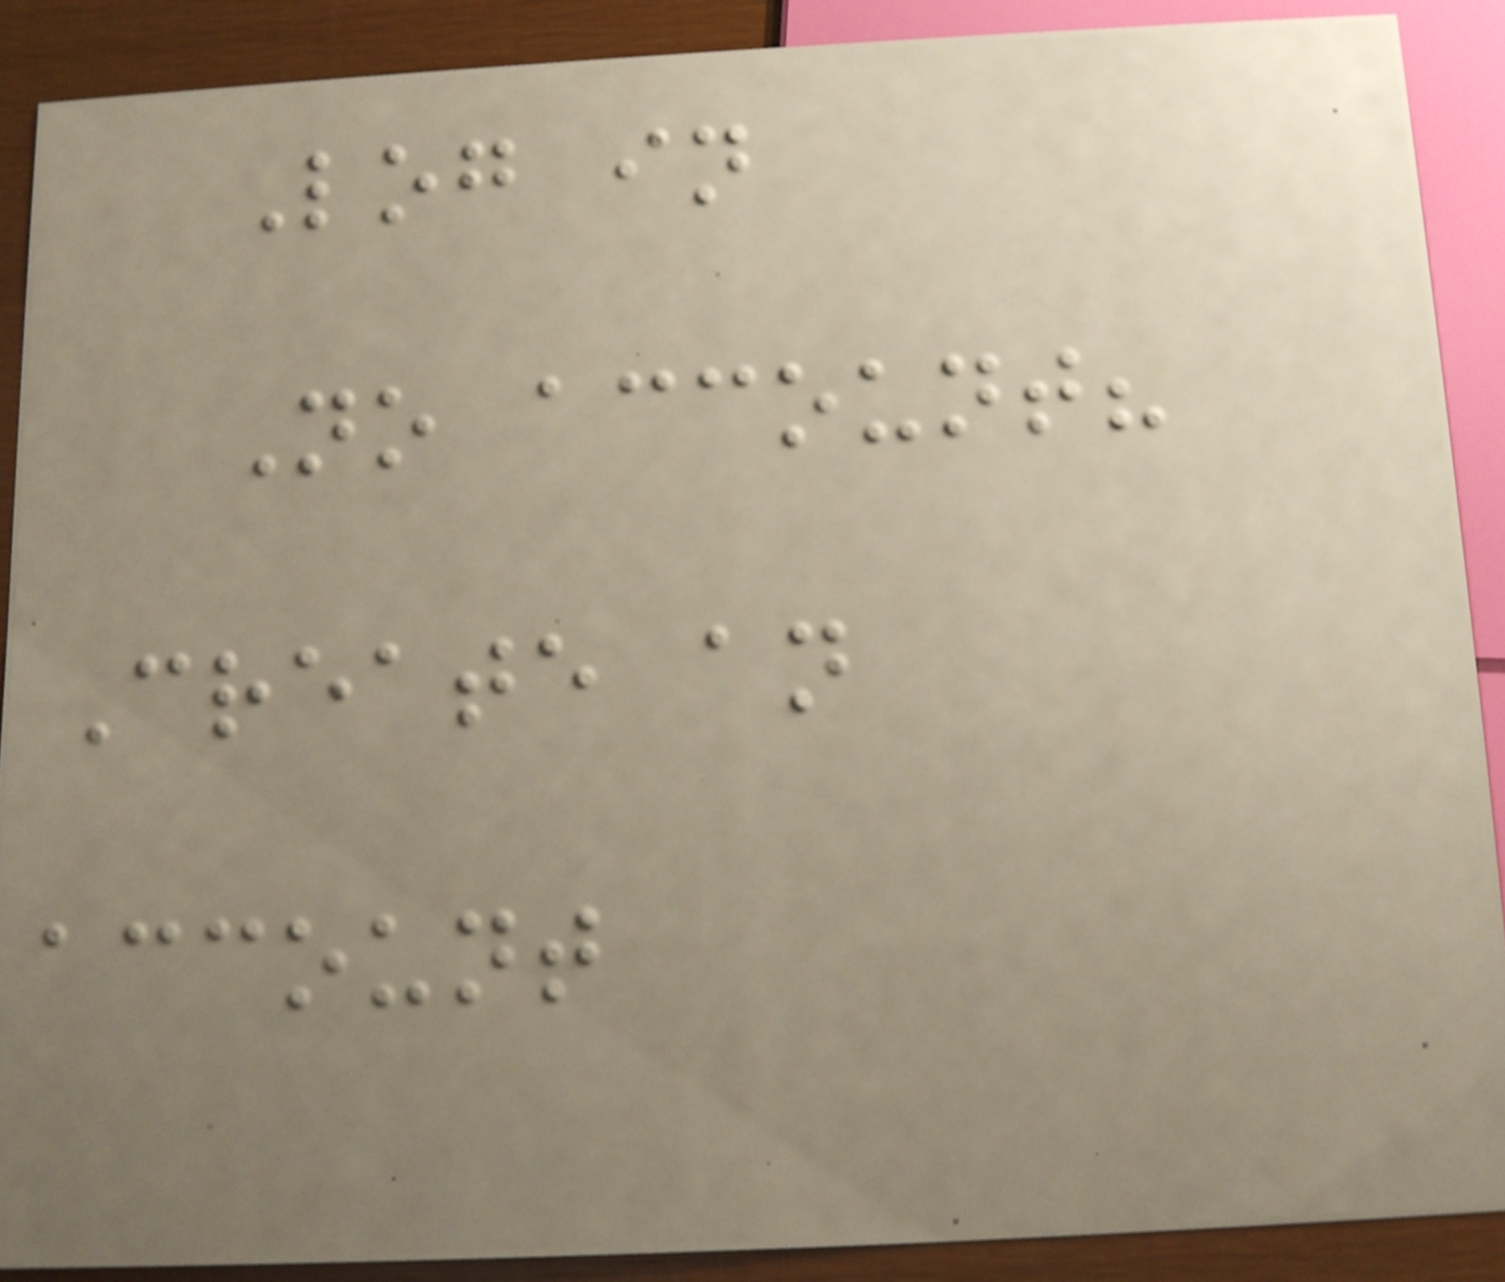Log in
No account?
Create an
account
